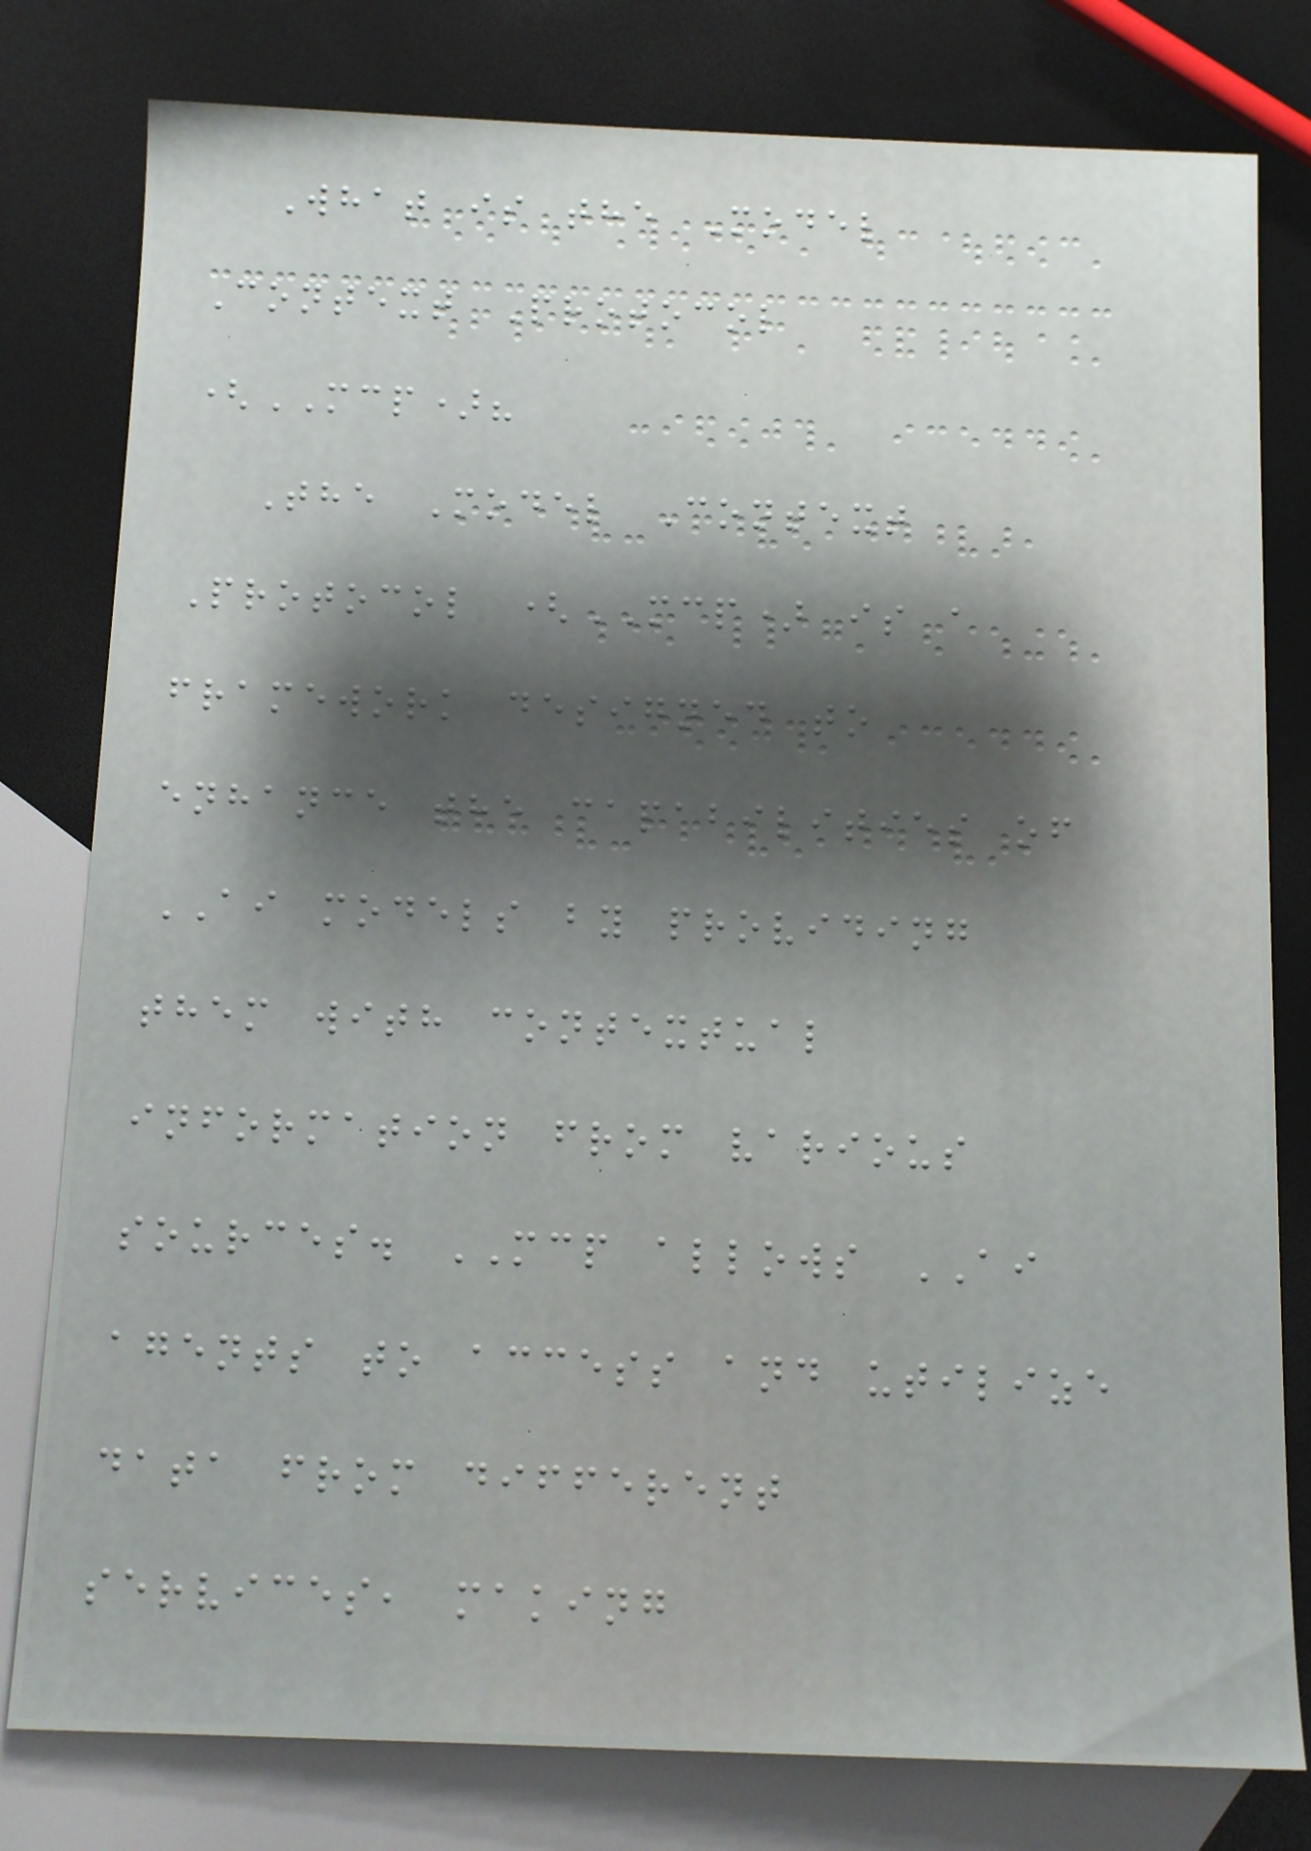What is the Model
Context Protocol
(MCP)?
The Model Context
Protocol (MCP) is a
framework designed to
enhance the capabilities of
AI models by providing
them with contextual
information from various
sources. MCP allows AI
agents to access and utilize
data from different
services, making
